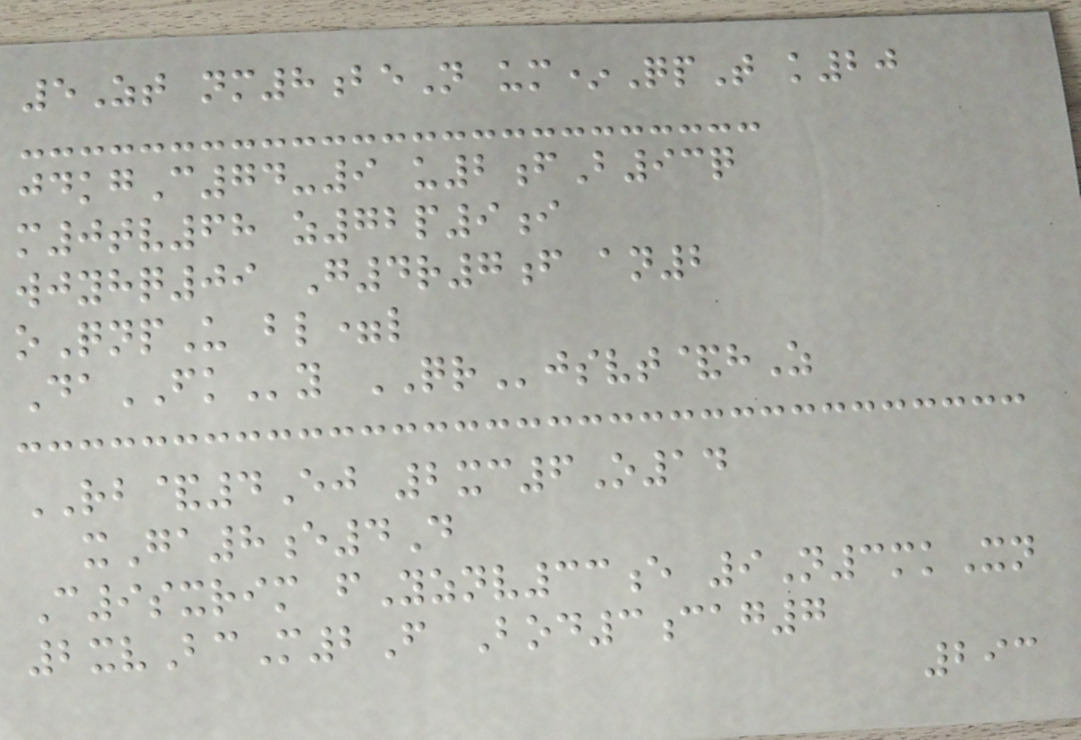5Zt nm8beN um*QpT k20
jdkgC74-9 u2fB93q
m0tv68 z72p9i
wjyhq09 G4r7f an2
oQnpU bl=l
DaFKy QRjsvt&hZ
RB&4Ej 2xc6O14
xGa8e4D
C9sxrim fYznv33e 9N3mkXn
2xvBcM2F Bod3cag7
293
